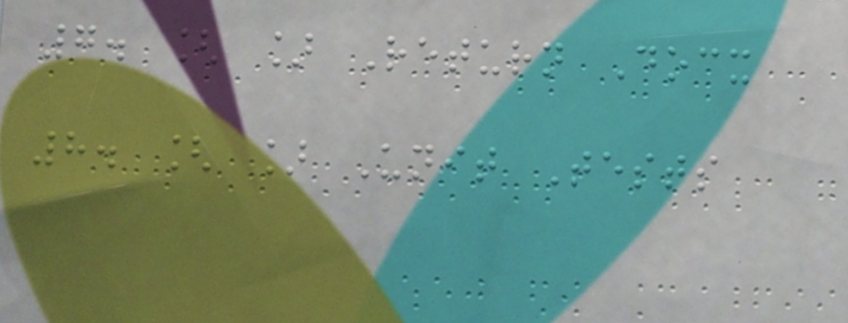7. [ ] Return Docx
8. [ ] Unit Tests
